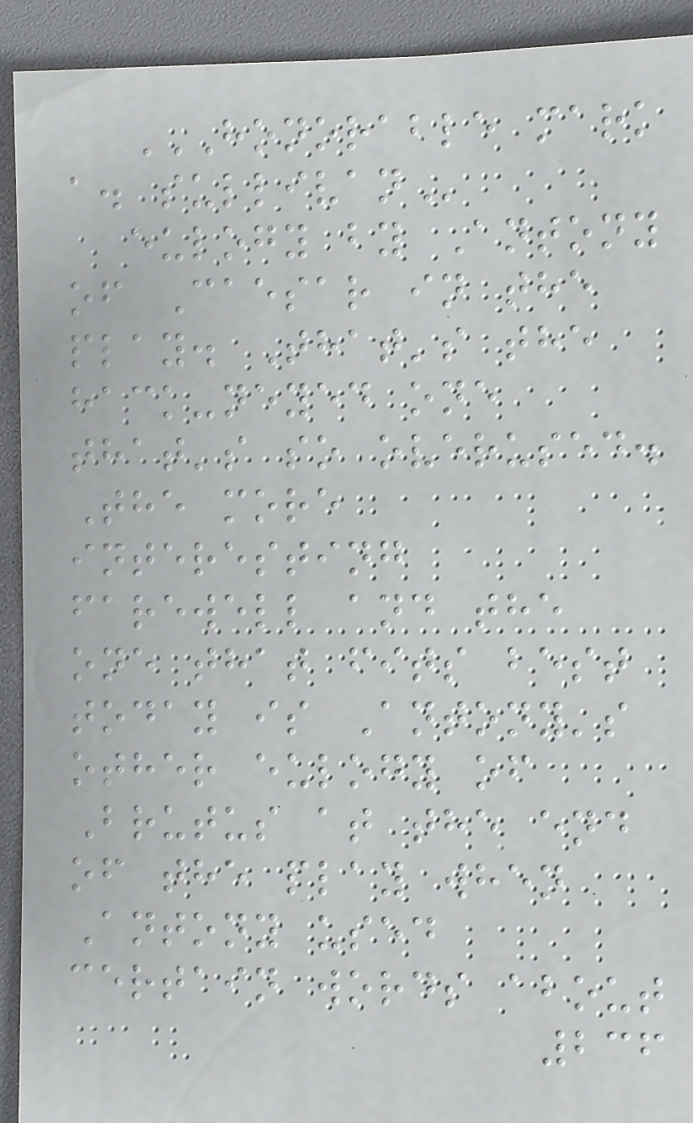HONORABLE MARK
A. SULLIVAN
eulogy by Antony
of Caesar in the
play. That's the
hack-neyed one
that's so overused.
The more
interesting
farewell and the
one that fits best
today is Antony's
other eulogy of
Brutus at the end
of the play when
Antony used
certain words about
236
